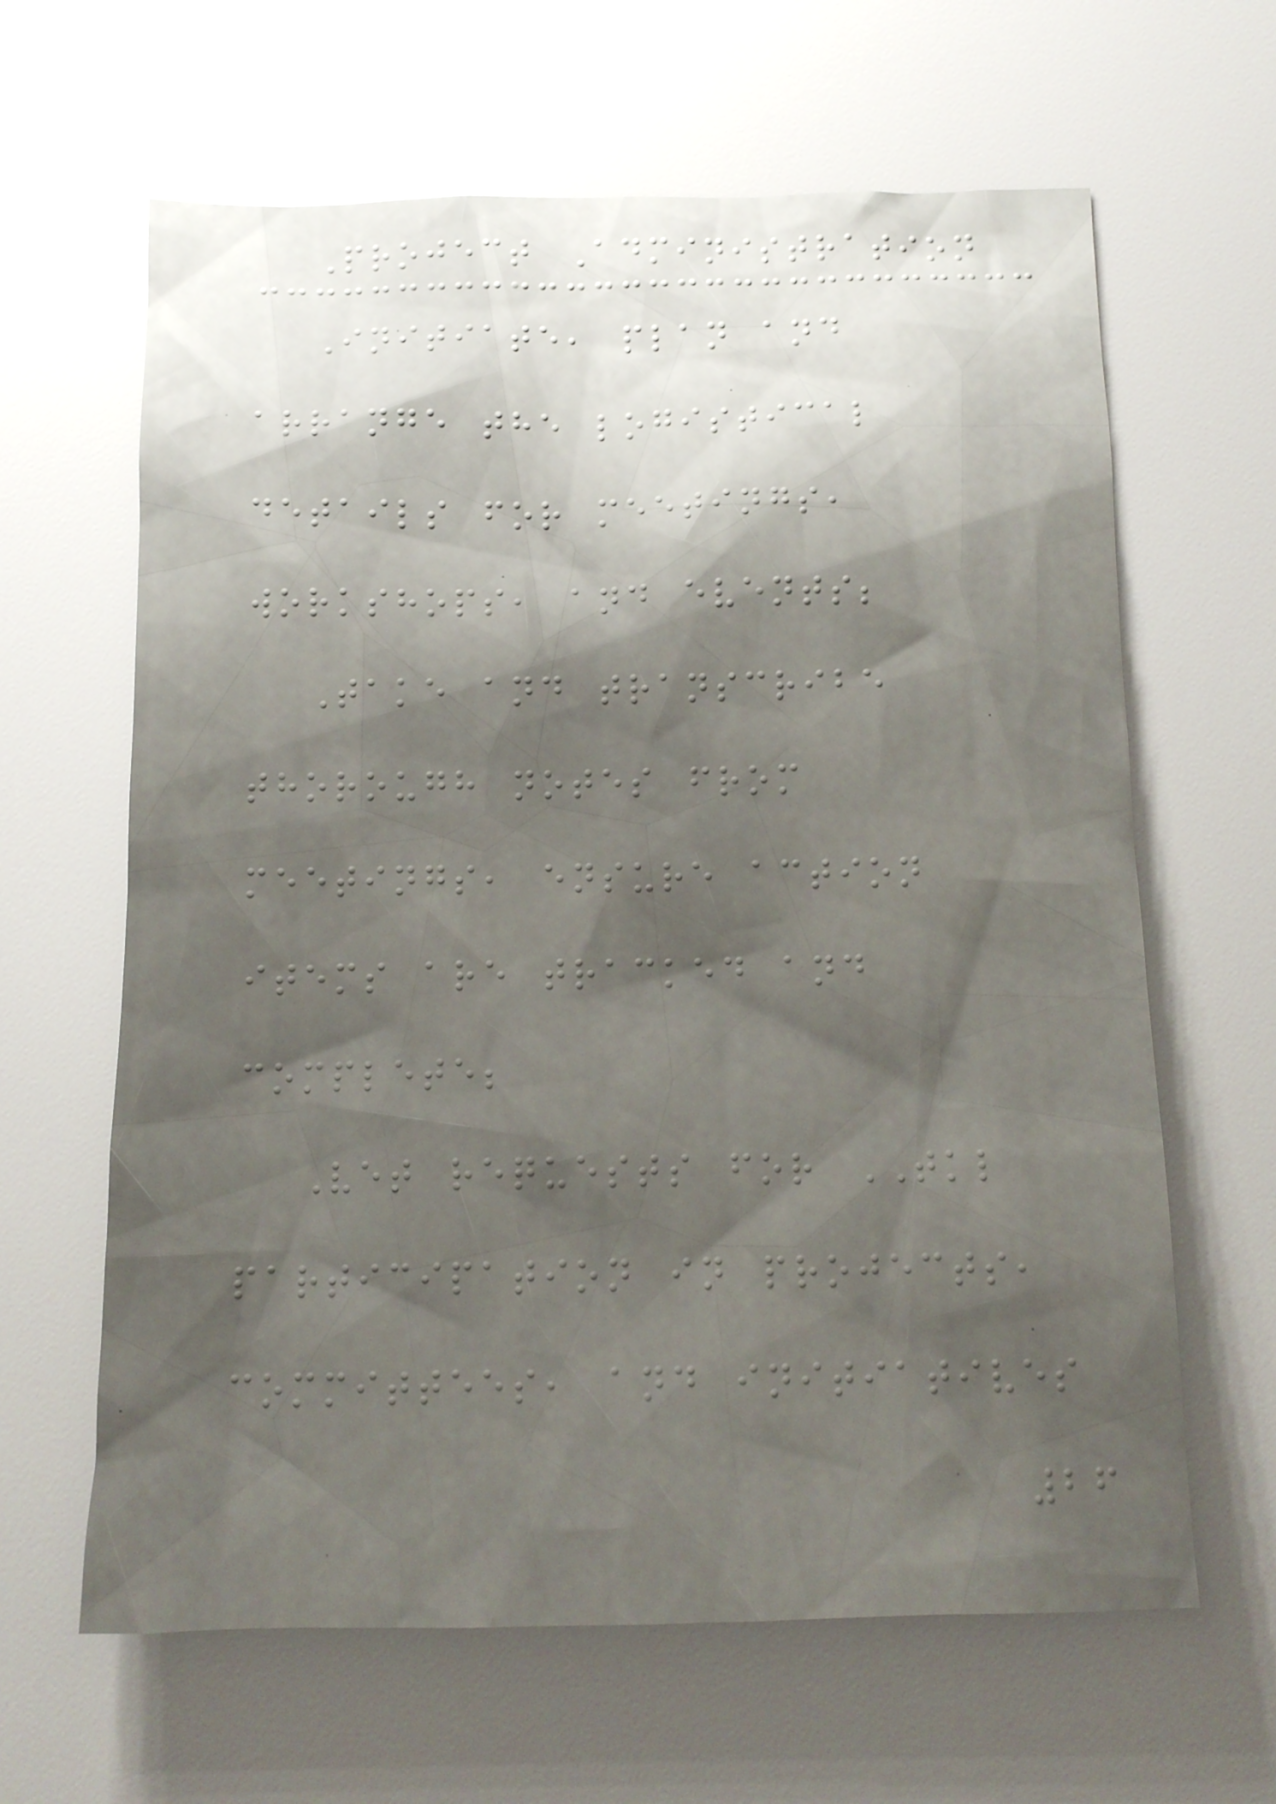Project Administration
Initiate, plan and
arrange the logistical
details for meetings,
workshops, and events;
Take and transcribe
thorough notes from
meetings, ensure action
items are tracked and
complete;
Vet requests for TKL
participation in projects,
committees, and initiatives
26
